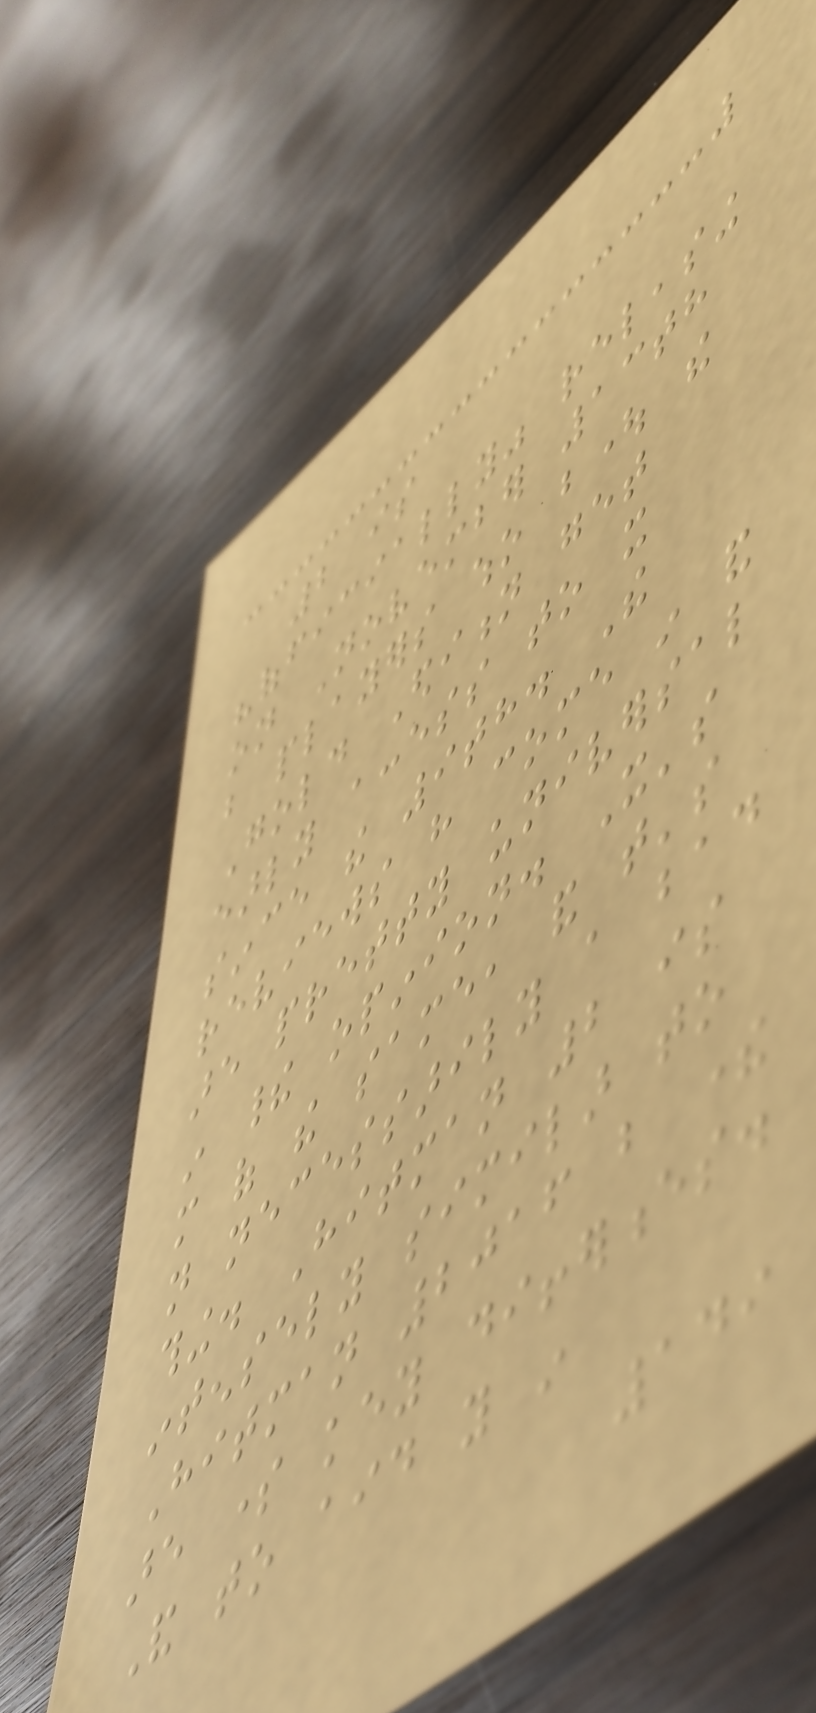2 is
"officially" releasing
on November 13th
but players who bought the
Gold Edition get
early access to it
since the 9th. The
reviews have come in and
are pretty universal
in their opinion. It's
more of the same, and that's
not necessarily a bad
thing. Hitman 2 is
intensely similar to
Hitman 2016 but there
are some key differences.
And to aid you in
149
